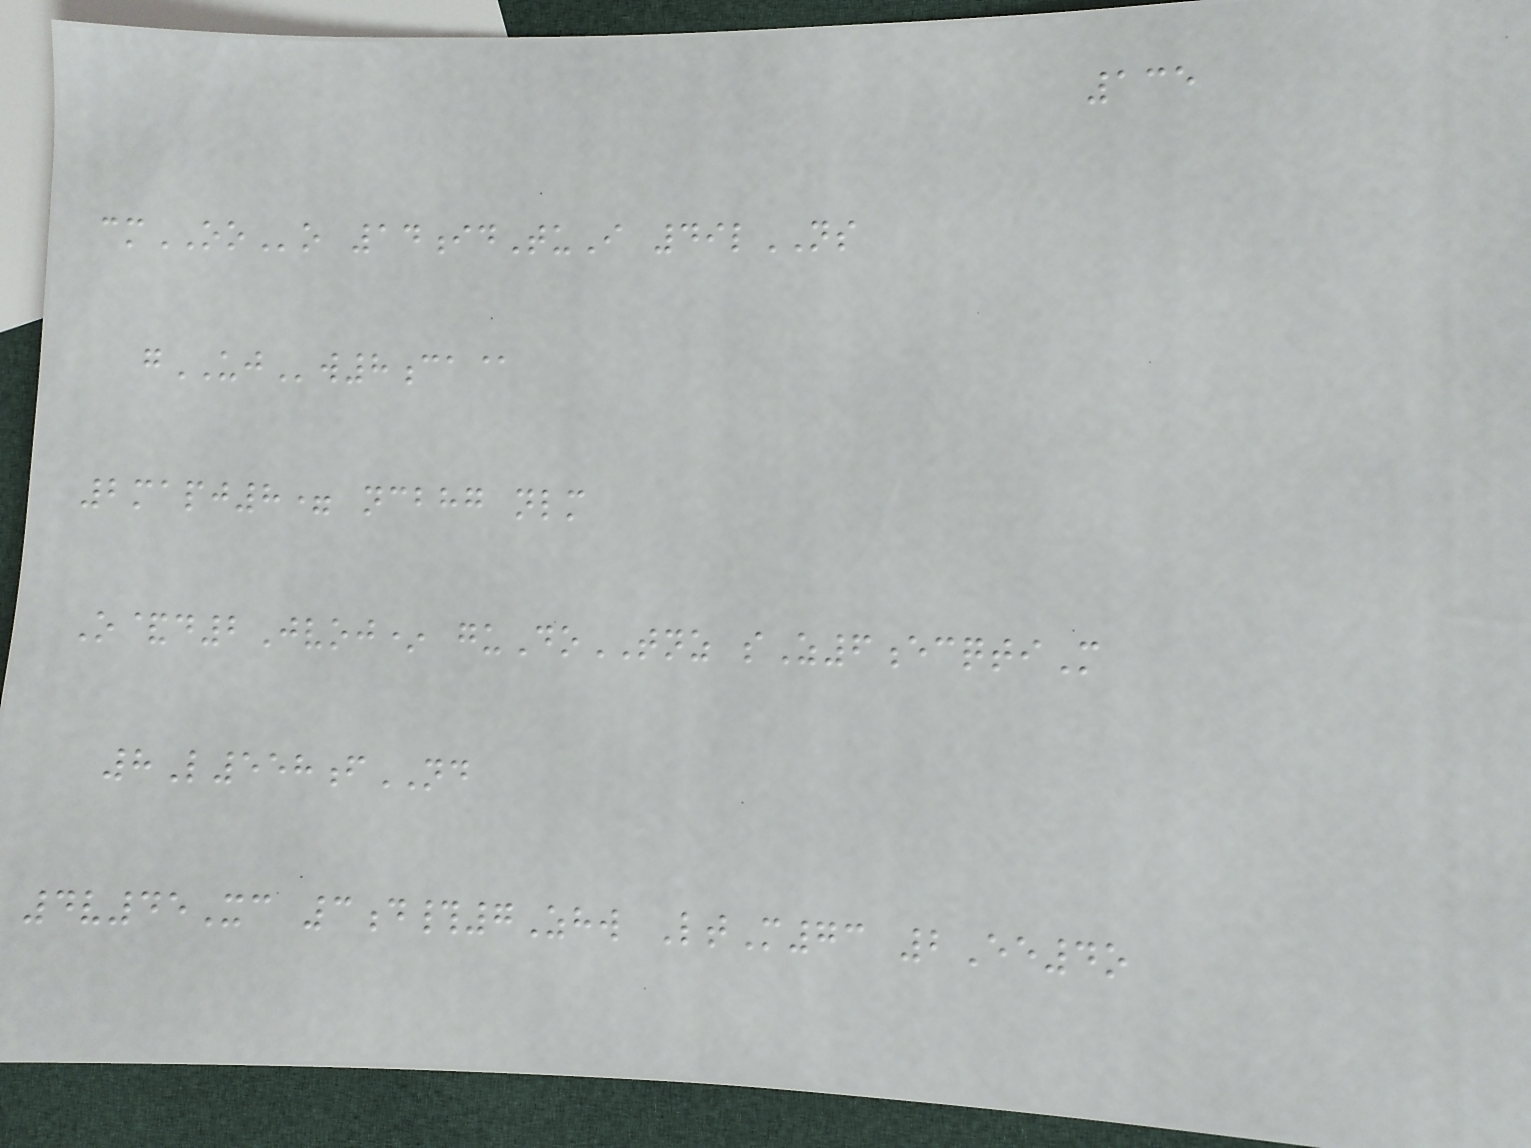135
cmOOo 14idTuI 49lNS
gUJw8ca@
2mapj8= ncbhg nlm
O&d2Jvoj* guDoTNZ sZ6ecqtiM
8L558fND
4v45Xc 3d#7Zhw LtM73 2Ee4o
